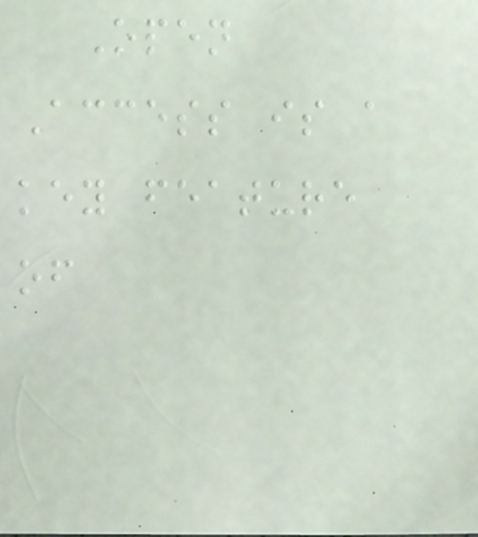Open
Access is a
key feature
of
